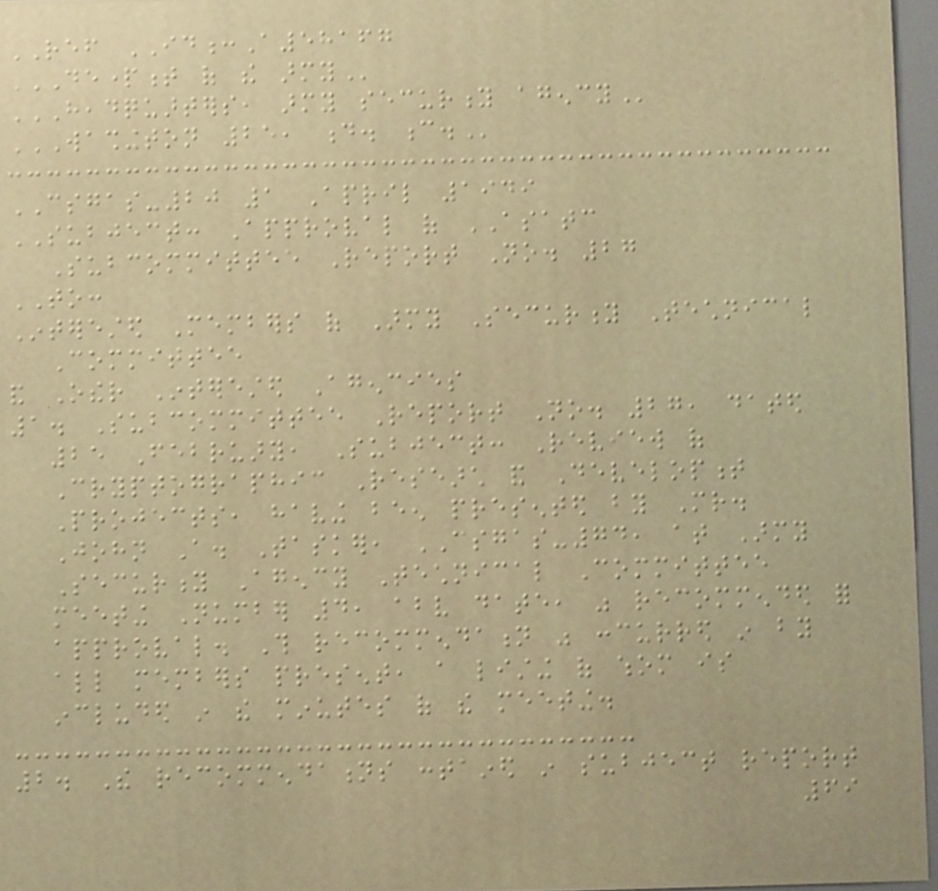REF ID:A58167
DEPARTMENT OF THE ARMY
HEADQUARTERS, ARMY SECURITY AGENCY
WASHINGTON 25, D. C.
CSGAS-20 1 April 1949
SUBJECT: Approval of ASATC
Subcommittee Report No. 27
TO:
Interested Members of Army Security Technical
Committee
and Other Interested Agencies
1. Subcommittee Report No. 27, dated
25 February, Subject: Review of
Cryptographic Research and Development
Projects, having been presented by Mr.
John A. Tasker, CSGAS-74, at Army
Security Agency Technical Committee
meeting Number 4, above date, was recommended for
approval. This recommendation was concurred in by
all members present, a listing of whom is
included in the minutes of the meeting.
2. The recommendations contained in subject report
69
